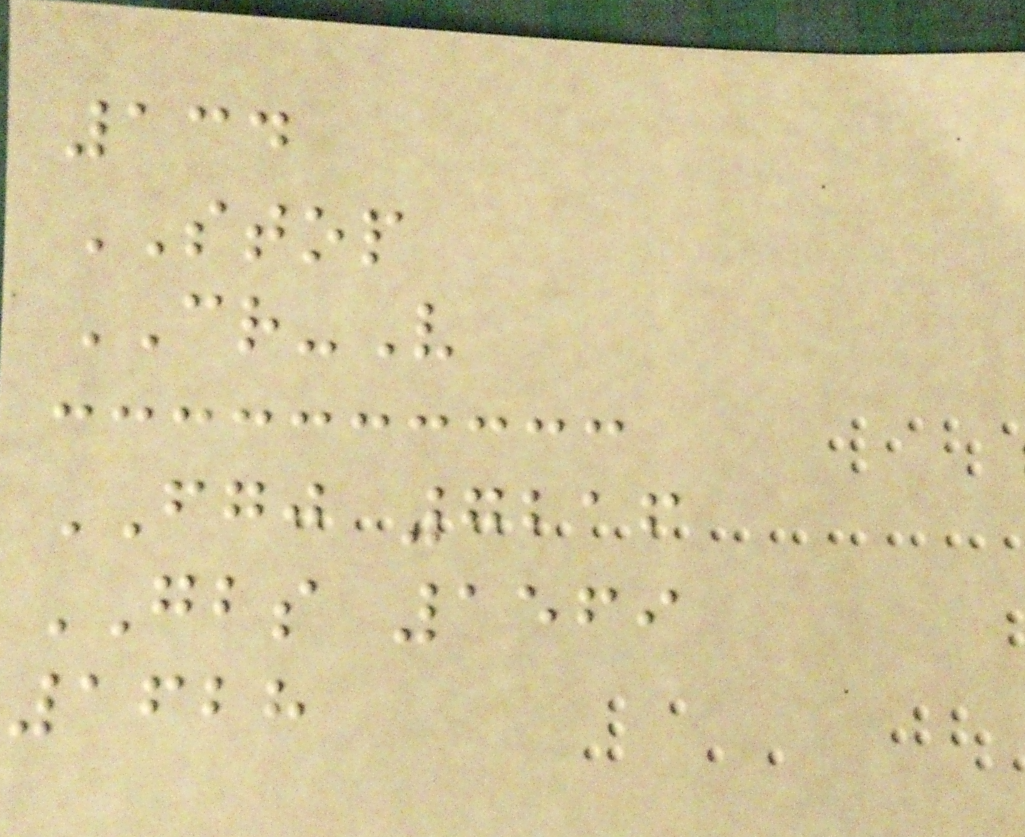134
STOP
CR-V
FGJ 7216
GBS 1569
1628
